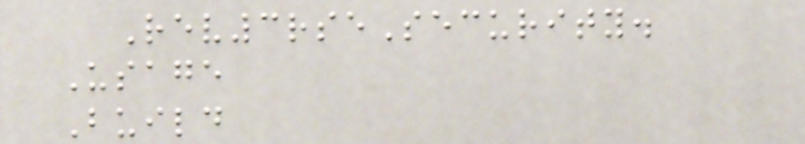Rev3rseSecurity.
Usage
Build
